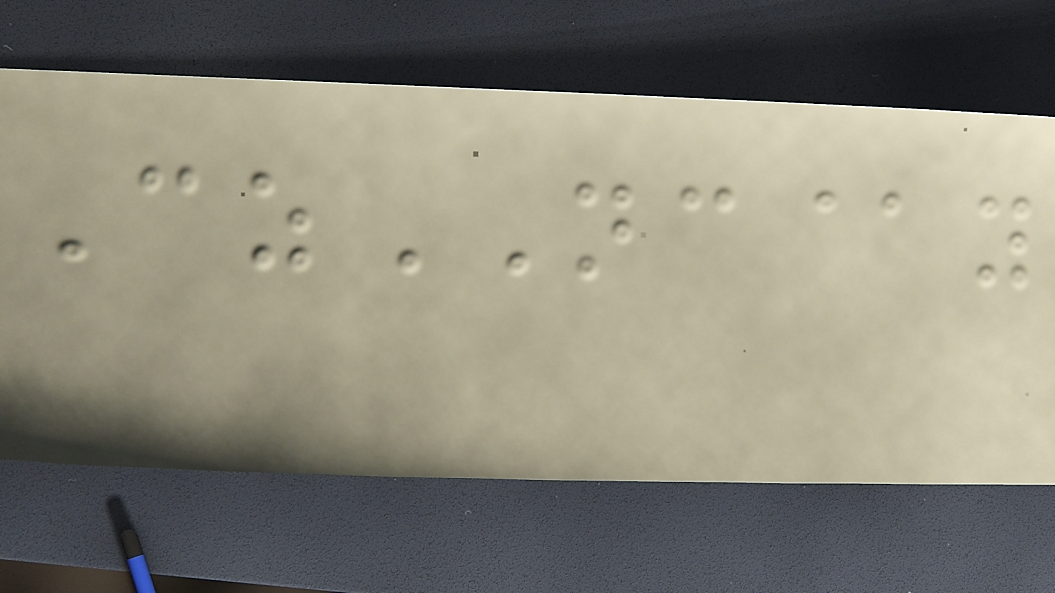CzNC@y
